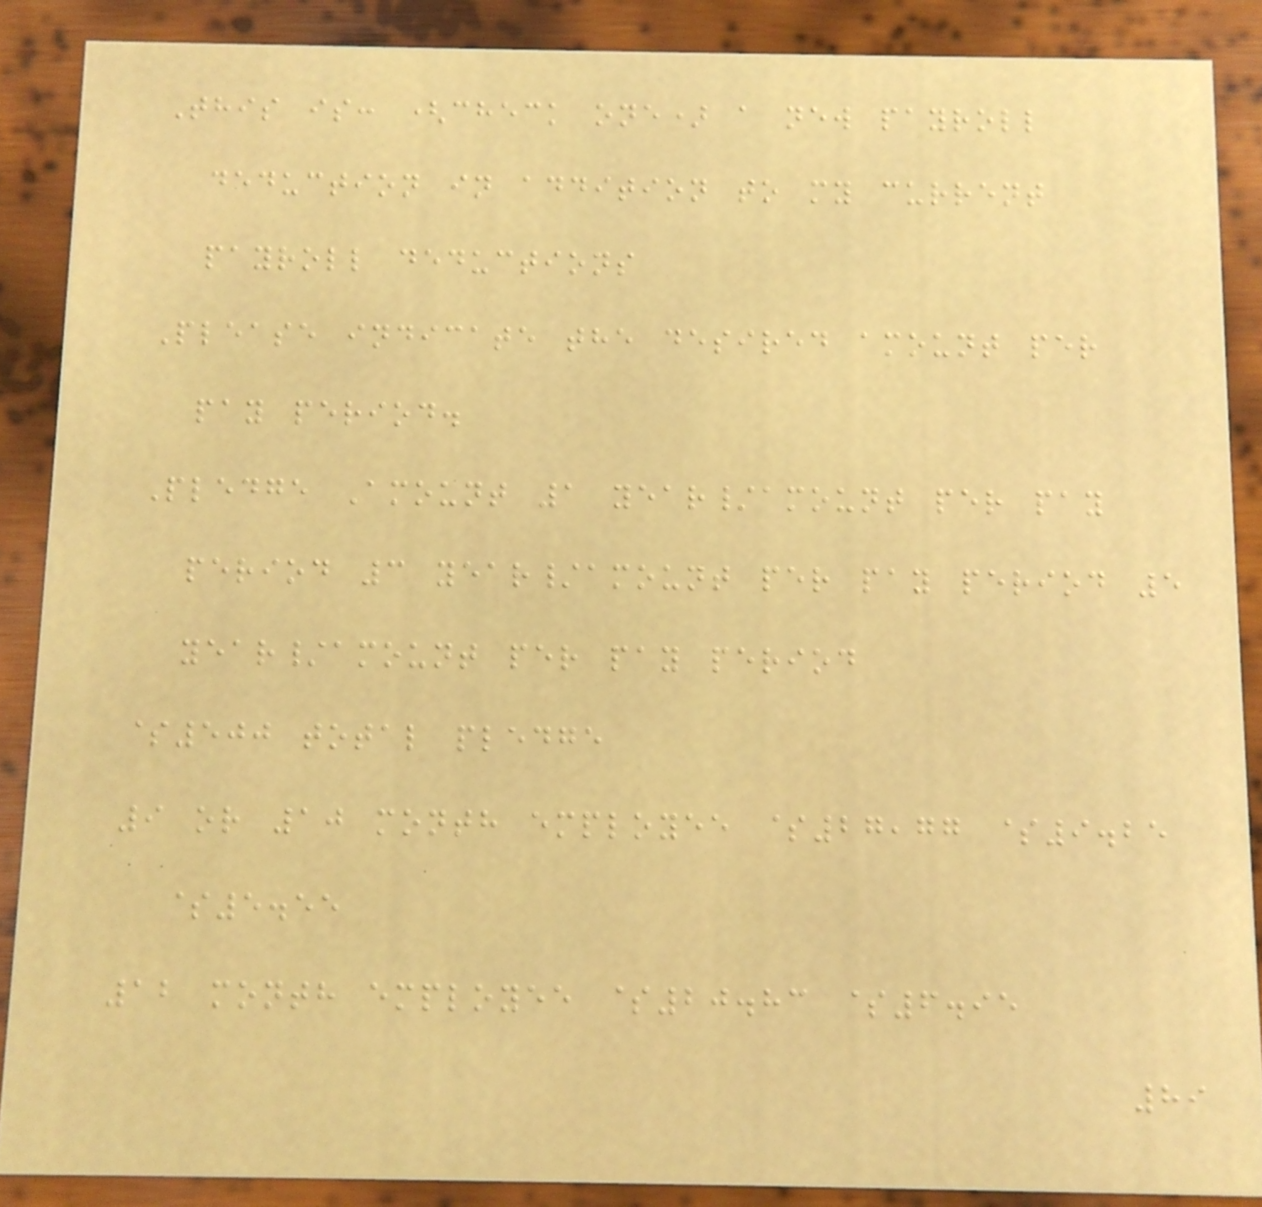This is: (check one) a new payroll
deduction in addition to my current
payroll deductions
Please indicate the desired amount per
pay period.
Pledge Amount 1 year/amount per pay
period 3 year/amount per pay period 5
year/amount per pay period
$500 total pledge
9 or 10 month employee $27,77 $9.25
$5.55
12 month employee $20.83 $6.95
89
